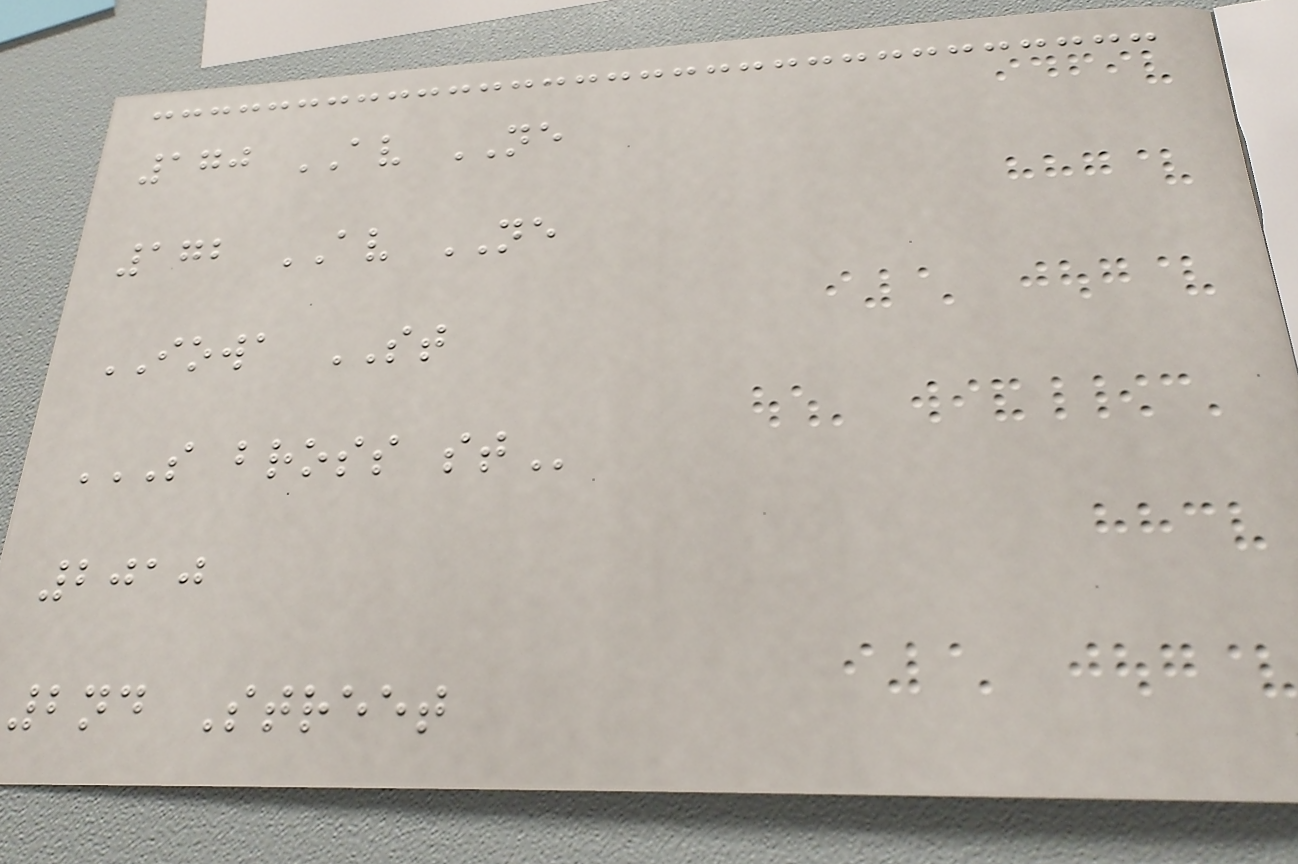170 AV NE
172 AV NE
IOWA ST
S BROSS ST
2010
2nd Street
